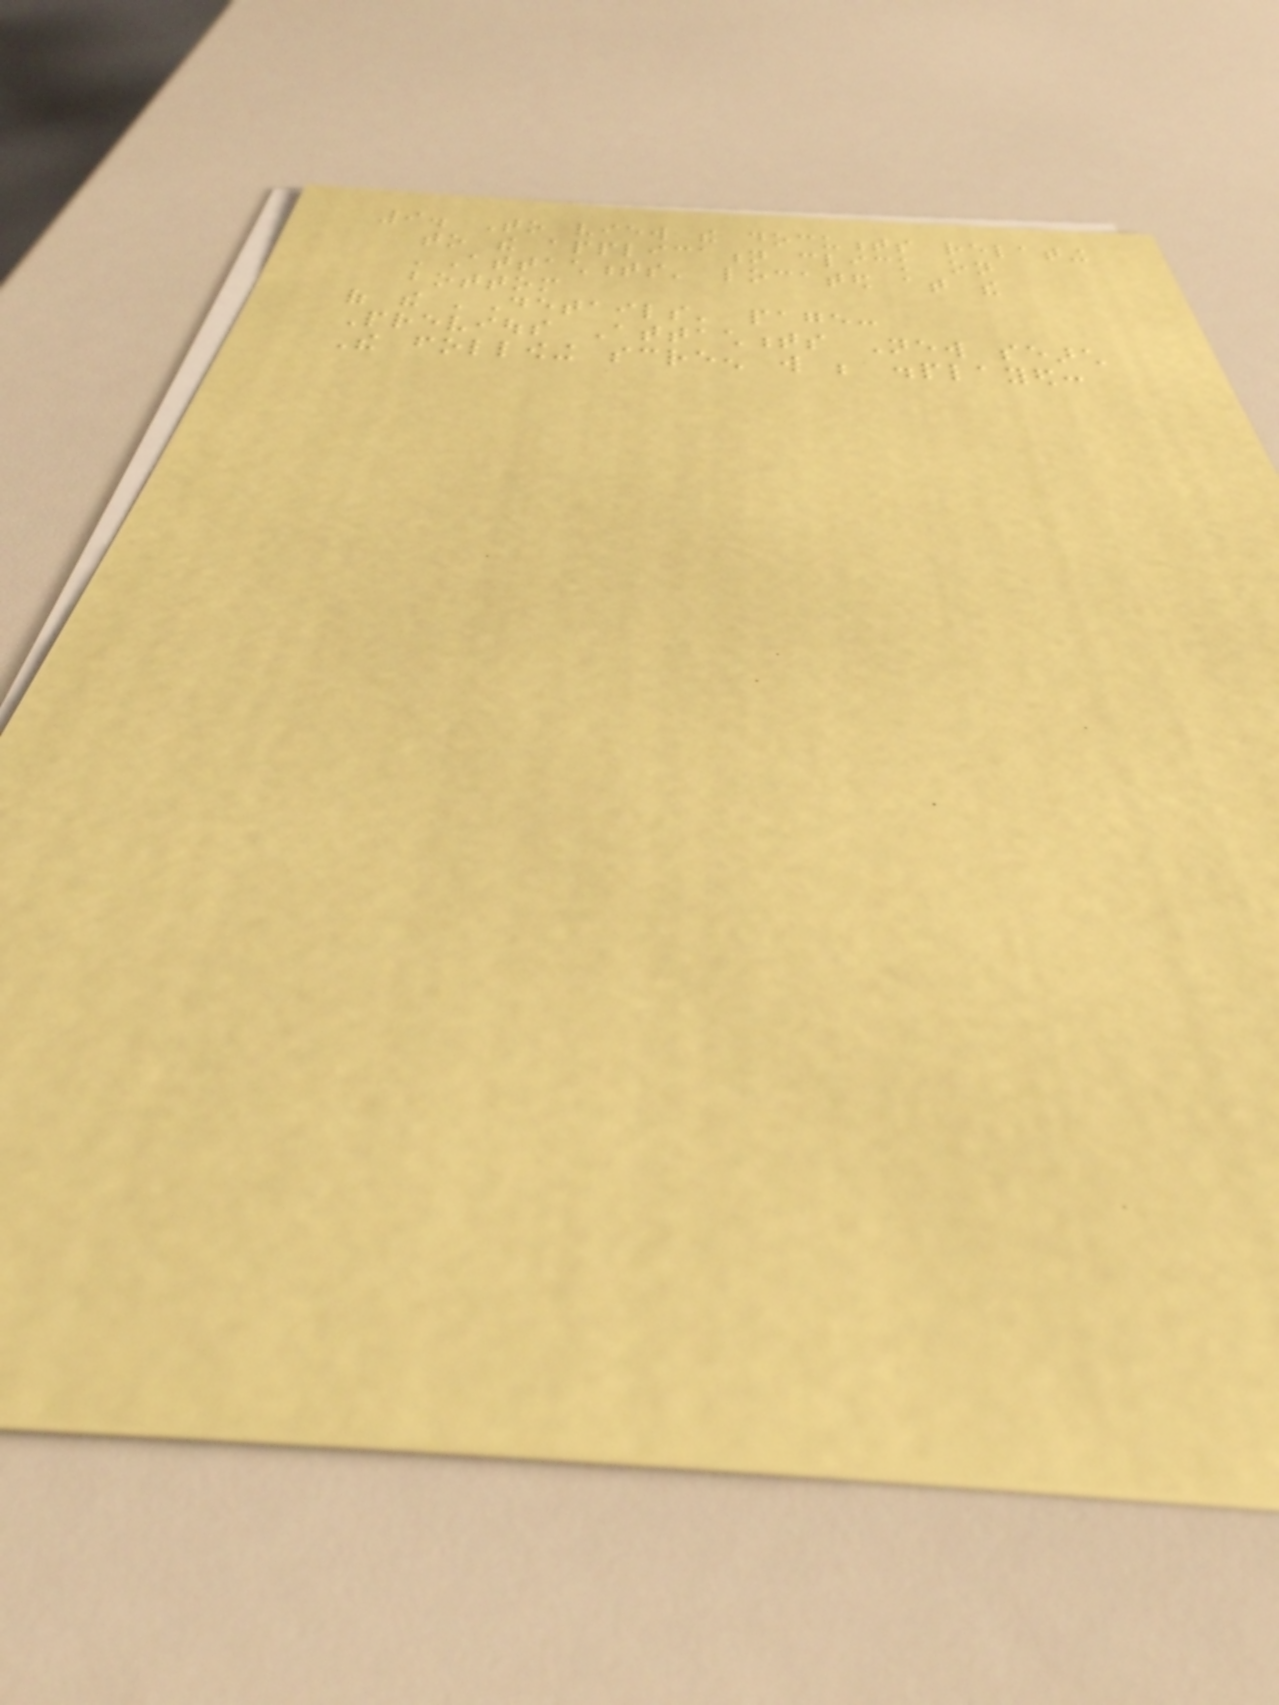9. To view the documents relating
to the application click on
'Attachments' located at the
bottom
of the 'Details' page:
Previous Attachments New search
The following screen will be displayed:
